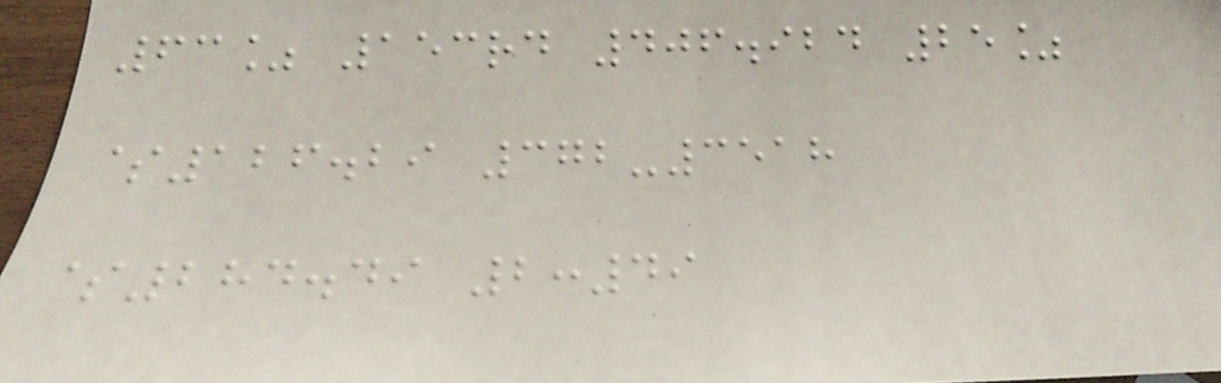63% 153rd 406.924 25%
$126.29 372-3518
$284.49 2:49
